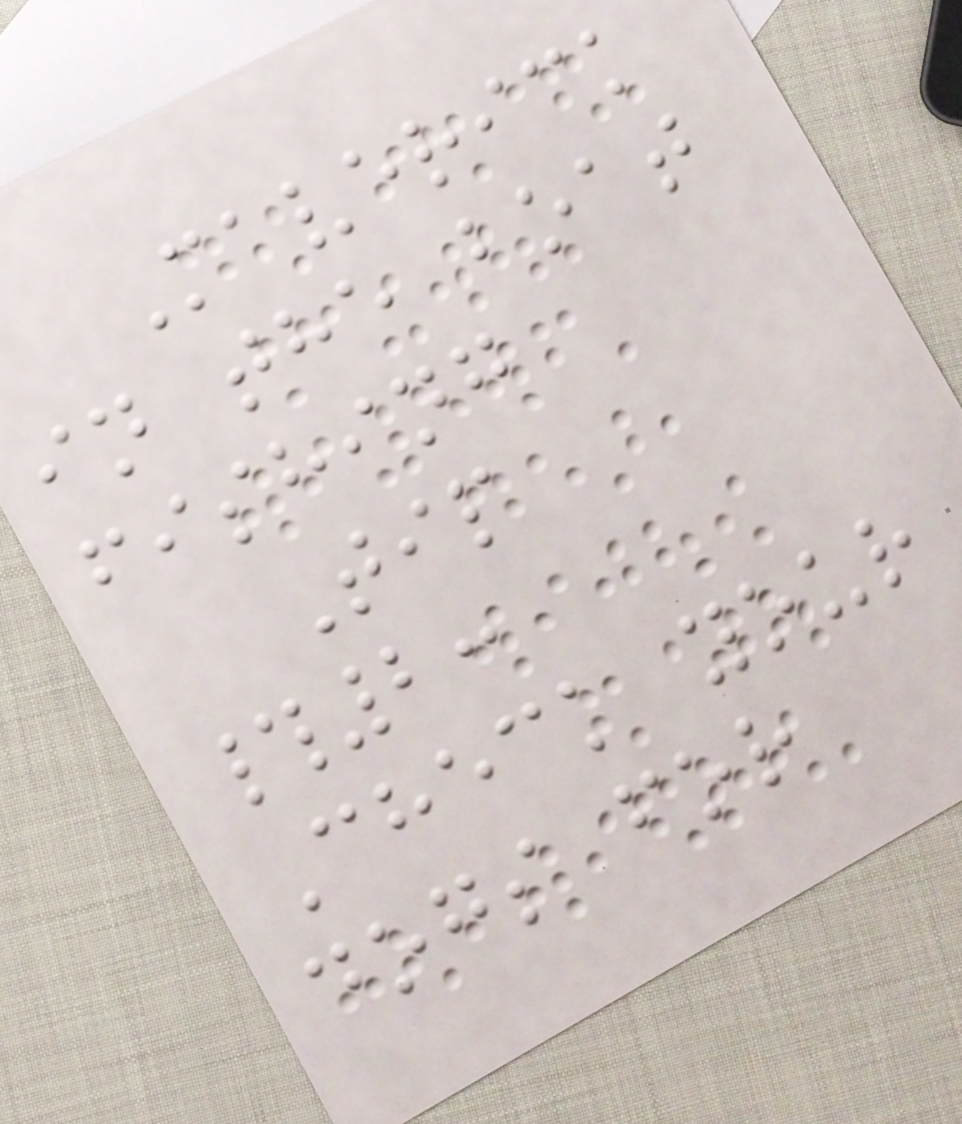Maverick
in the boat
fishing
Tip
#2:
Check your
dogs for
